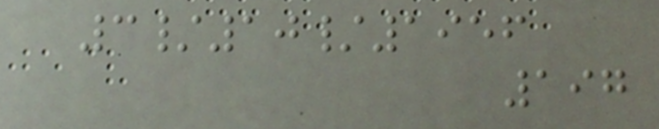3/10/1956
197
